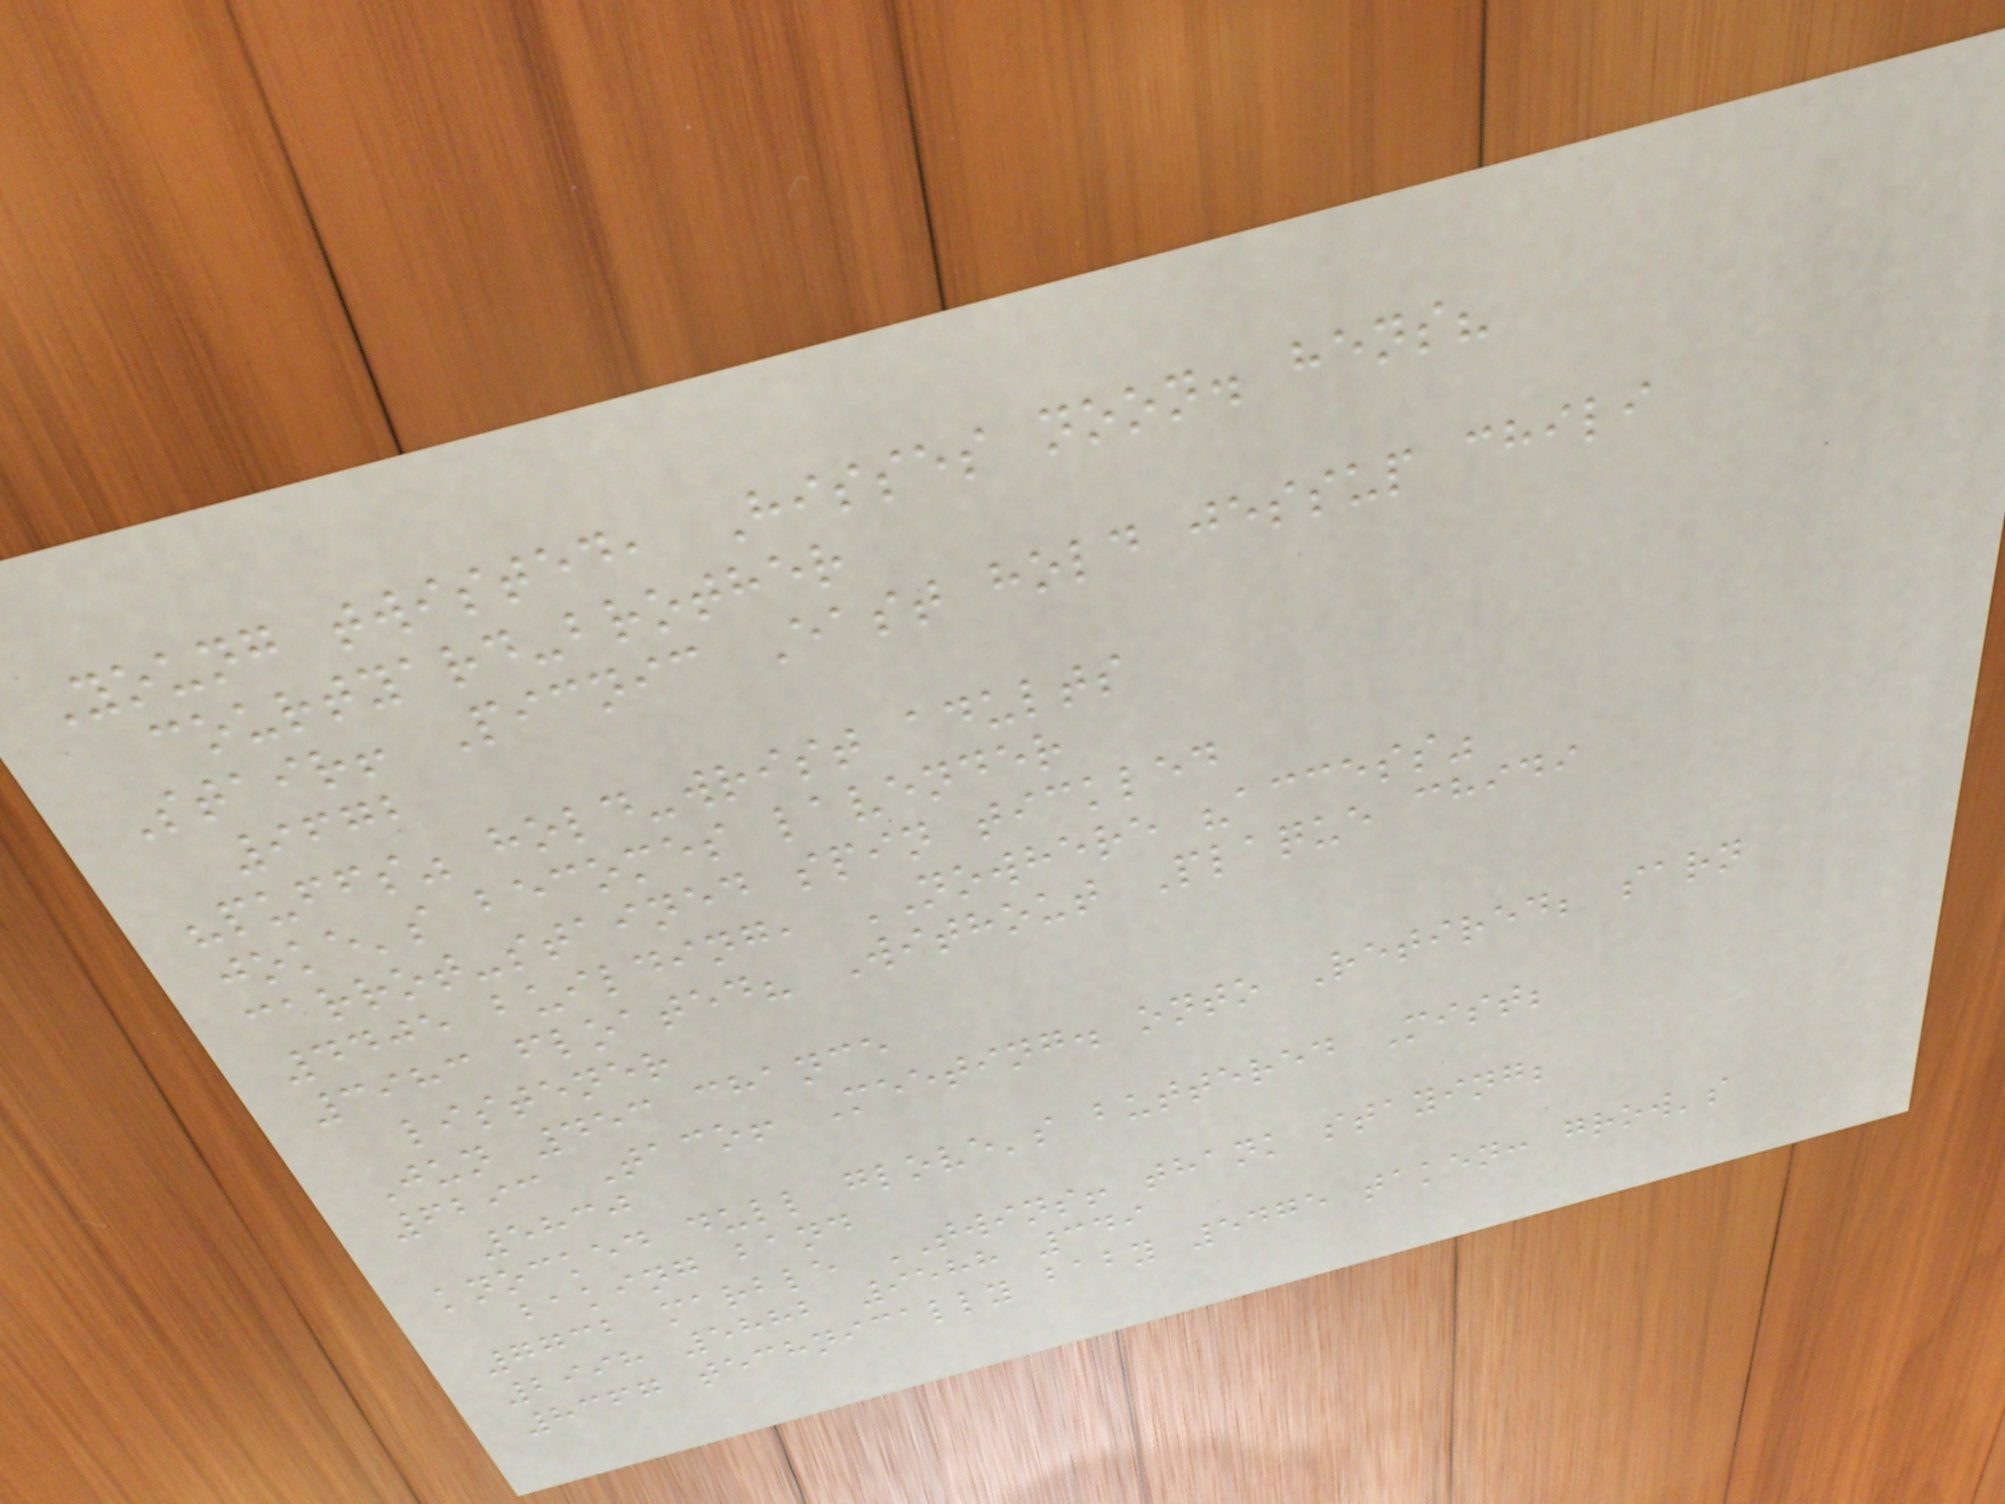Young twisted, Hisses noon. hens?
courtyard-brother
Stair! Picnic East hold jessup chili
9672
"puffs" hold-wrist adults
joke's becomes lavender
carrot-stained spin tickled
4405 building, NOWHERE "access"
3983 floated? Without Plaque chidi
listener
Jun 453 chance
6293 Taco! Meeting. onto Retired; sarn
5830
knocked dull glove's buttered Mist;
baking band
7732 marble TWINS! thank staying;
2998 5882 9588 349
8367 technically baby 5475 taken: grow's
